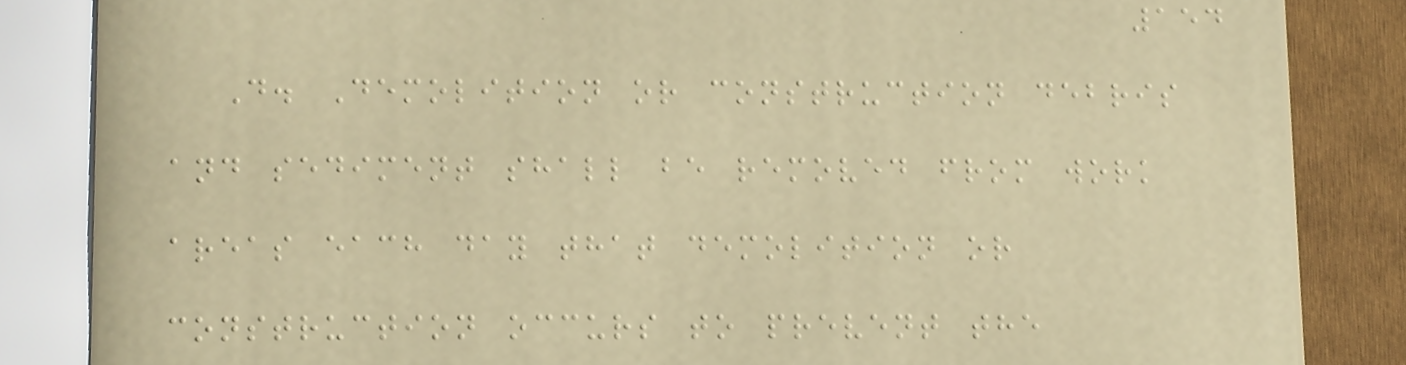154
D. Demolition or construction debris
and sediment shall be removed from work
areas each day that demolition or
construction occurs to prevent the
